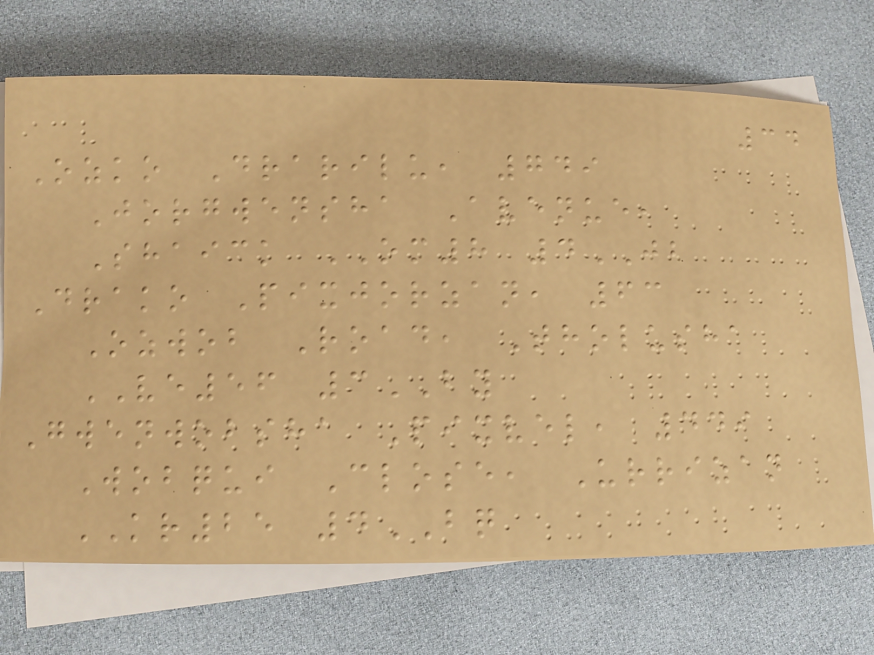34
Ozko Drarilu, 749
Jorgwensha Avenue,
Shaick OM8 4JB
Drako Pixjorzan, 63
Ozwob Road, Tholusha
VE56 3BY
Gwenwobsha Pixvel, 449
Wobqui Close, Urrizan
KR25 4BQ
